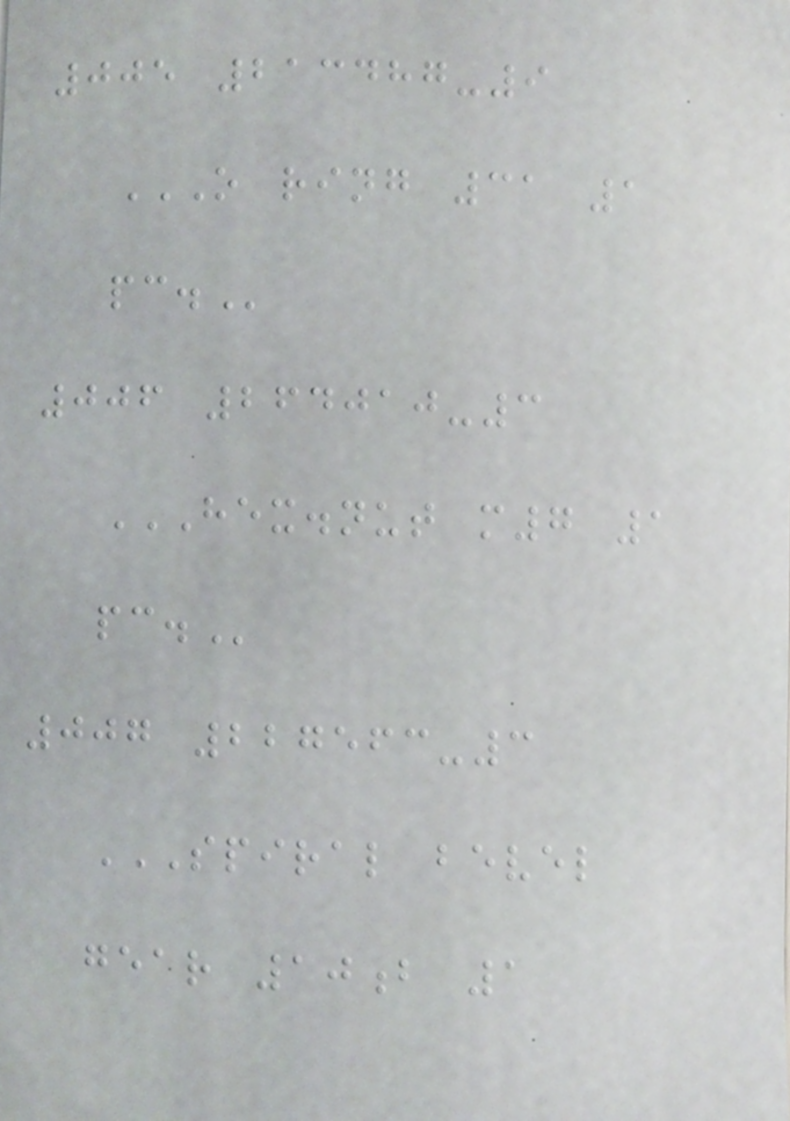005 213487-9
O RING 31 1
PC.
006 264010-3
HEX.NUT M7 1
PC.
007 227563-3
SPIRAL BEVEL
GEAR 10B 1
